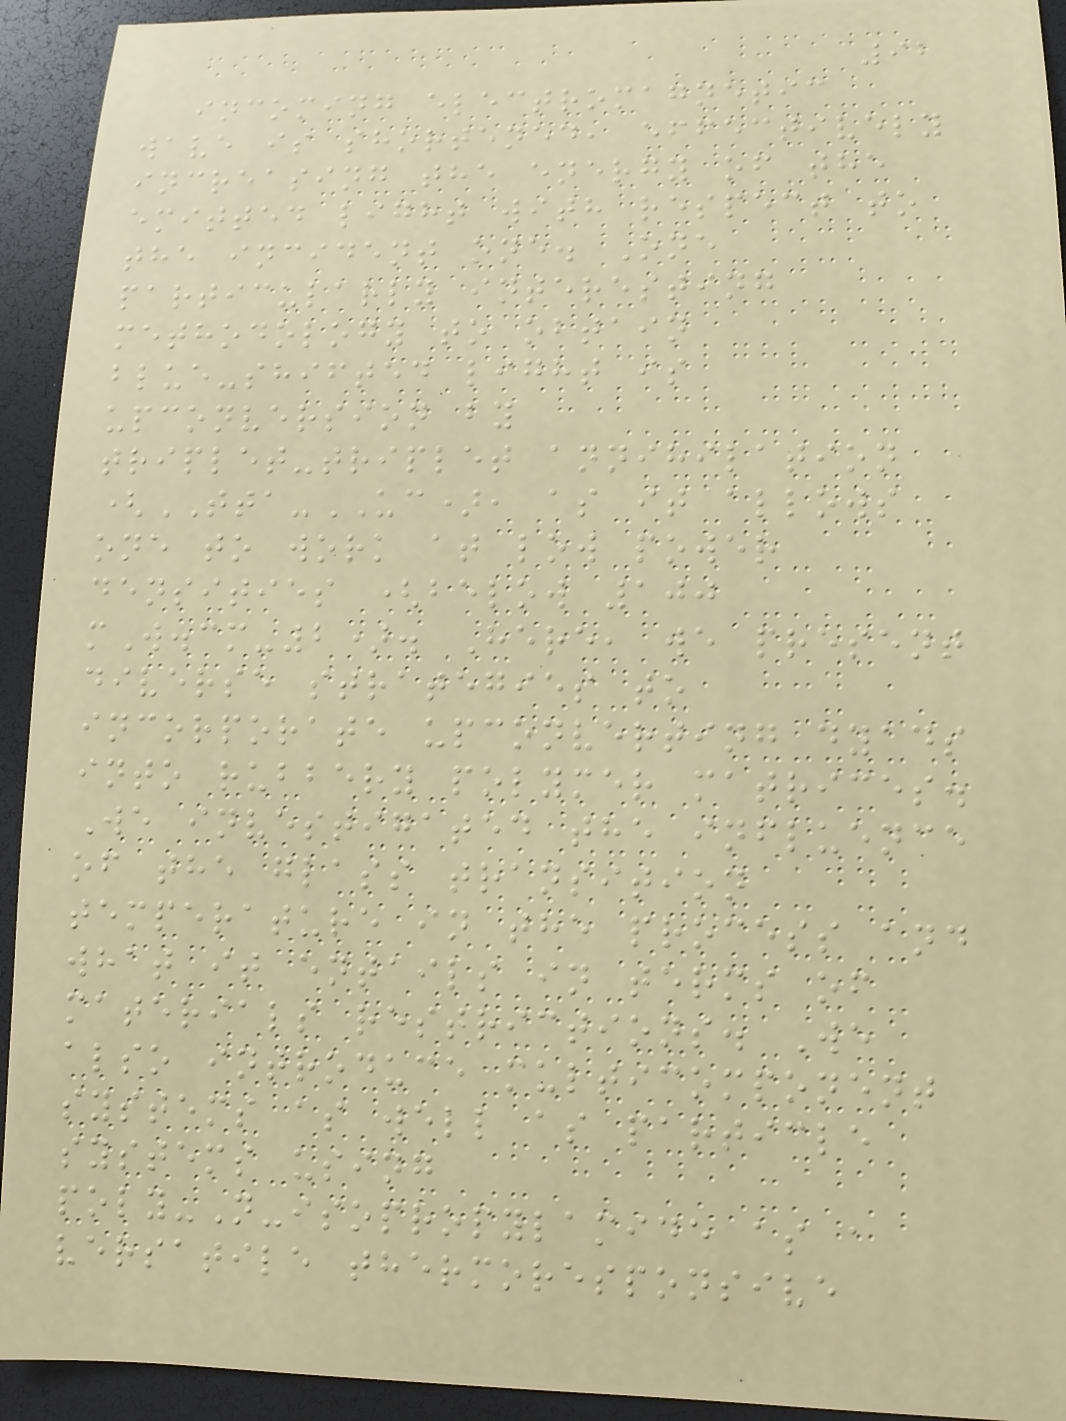92
incoming electromagnetic
wave is shortened, effectively
increasing the energy of the
emitted light with respect to
the incident one. One
particularly interesting
methodology to obtain
blue-shifted light is
upconversion by
triplet-triplet annihilation
(TTA-UC), as it allows
one to work at low power
densities (below 100
mW.cm-2). Here, we present
diverse strategies to
incorporate upconverting dyads
into rubbery polymer matrices.
We investigated the influence
of the glass transition
temperature in the process and
what it entails in terms of
materials restrictions. We
also introduce multicomponent
systems as well as particle
systems using
poly-N-isopropylamide as a
versatile thermoresponsive
